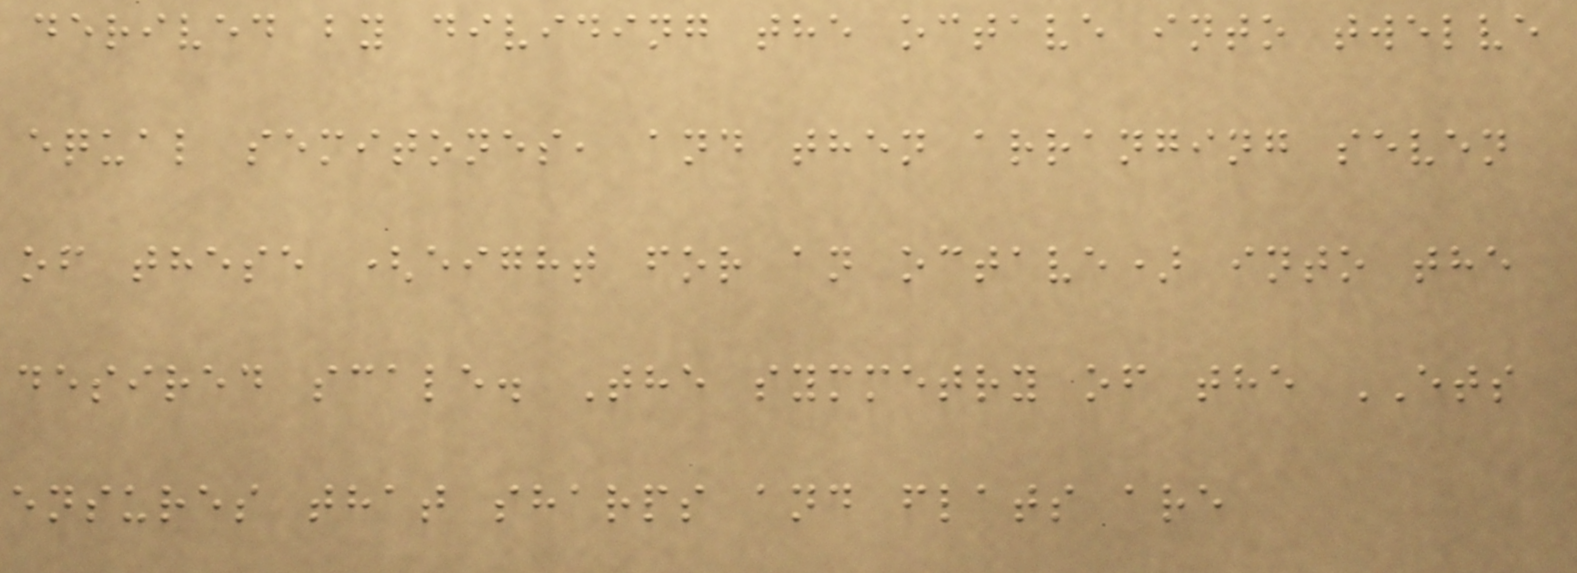derived by dividing the octave into twelve
equal semitones, and then arranging seven
of these (eight for an octave) into the
desired scale. The symmetry of the ETS
ensures that sharps and flats are
